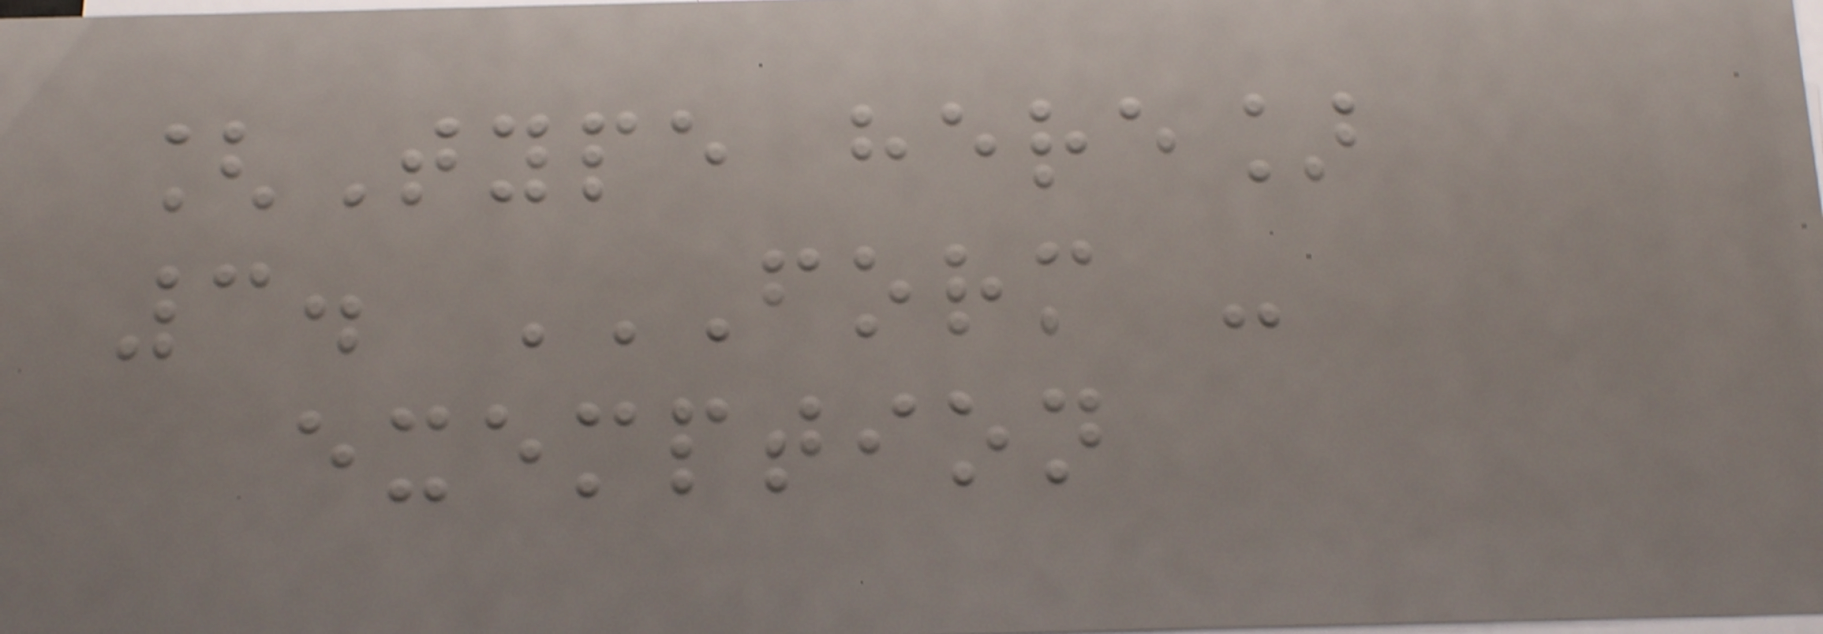[Type here]
3. FORM -
EXEMPTION
